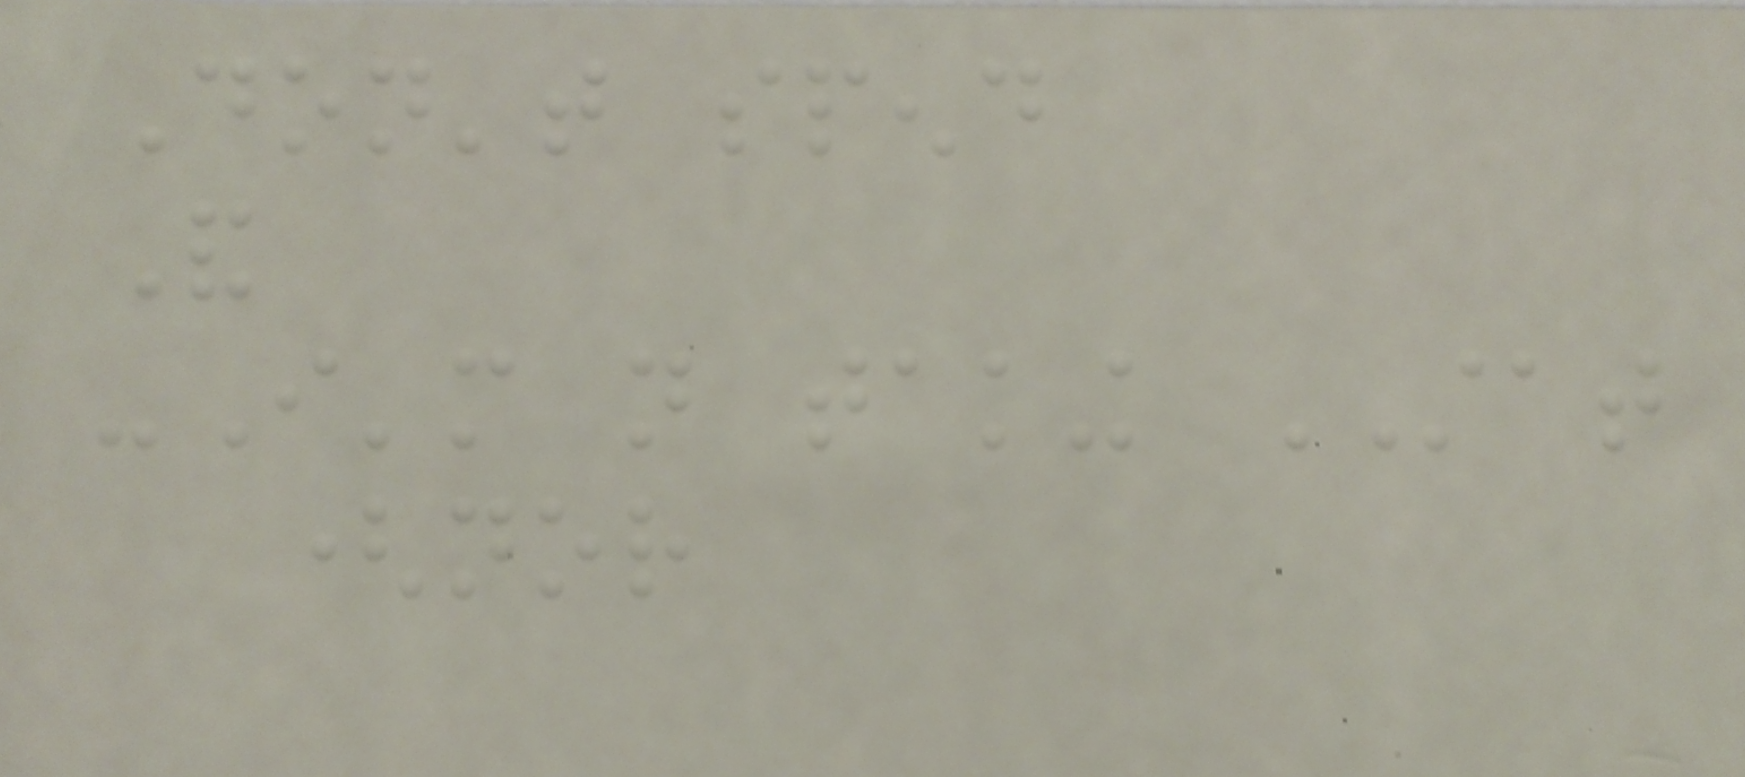Don't spend
And
-I'm not taking STAT
(nor
